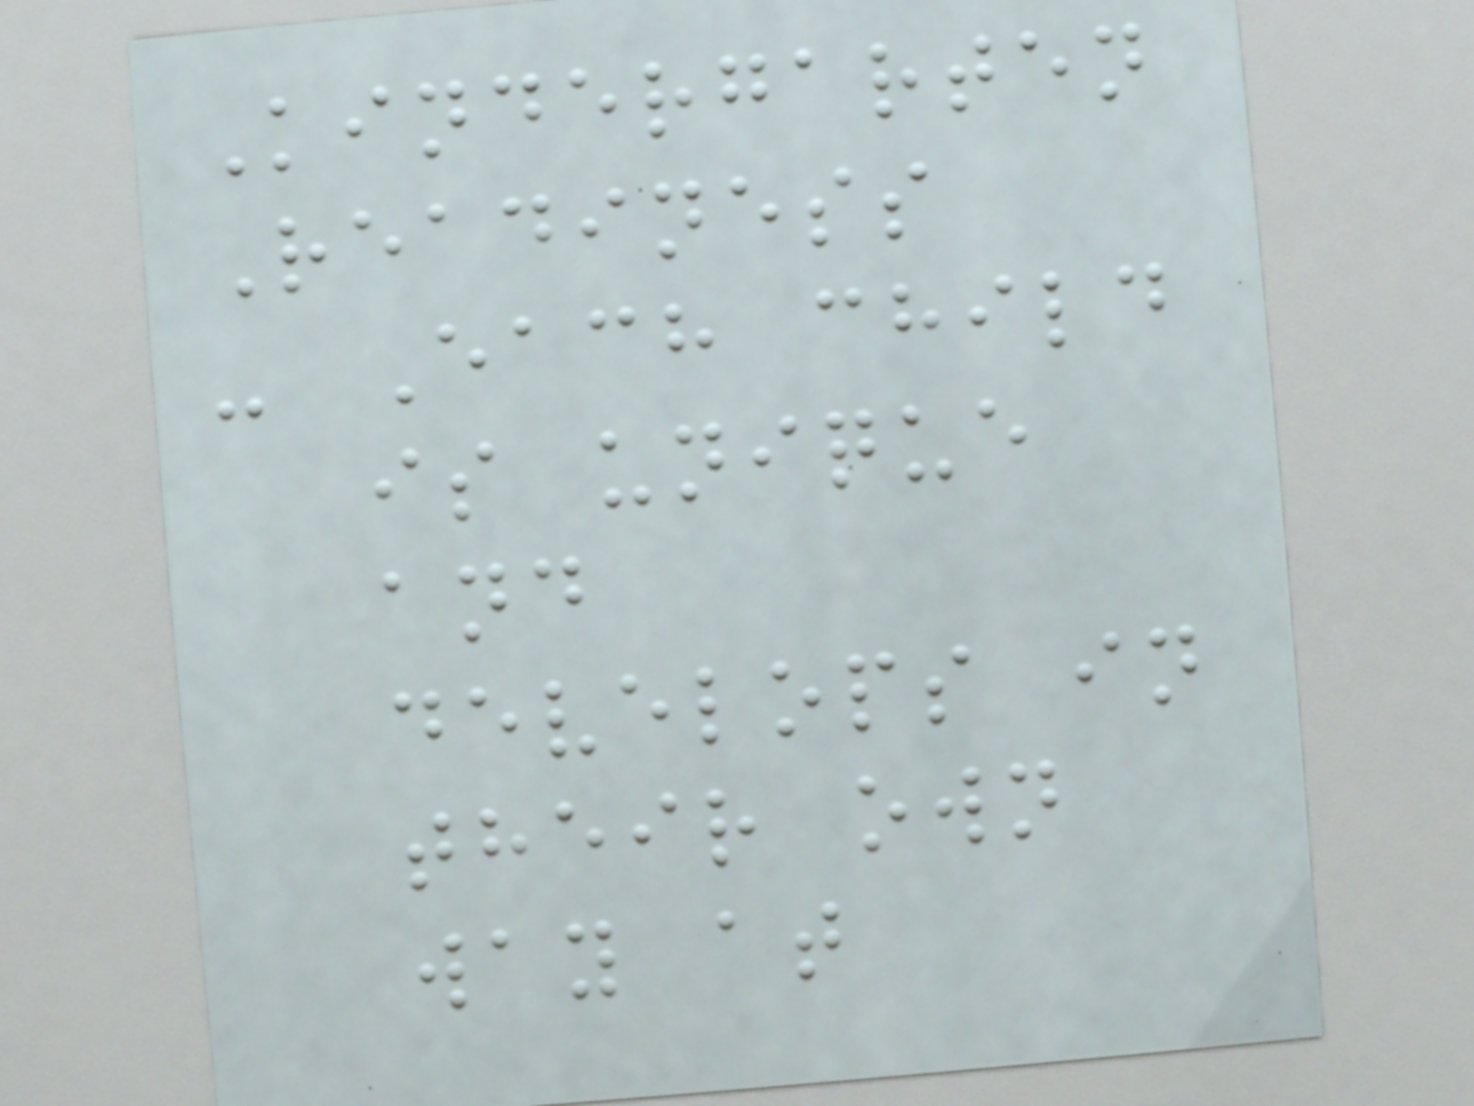Kindergarten
Readiness
- Each child
is unique
and
develops in
their own
way at
